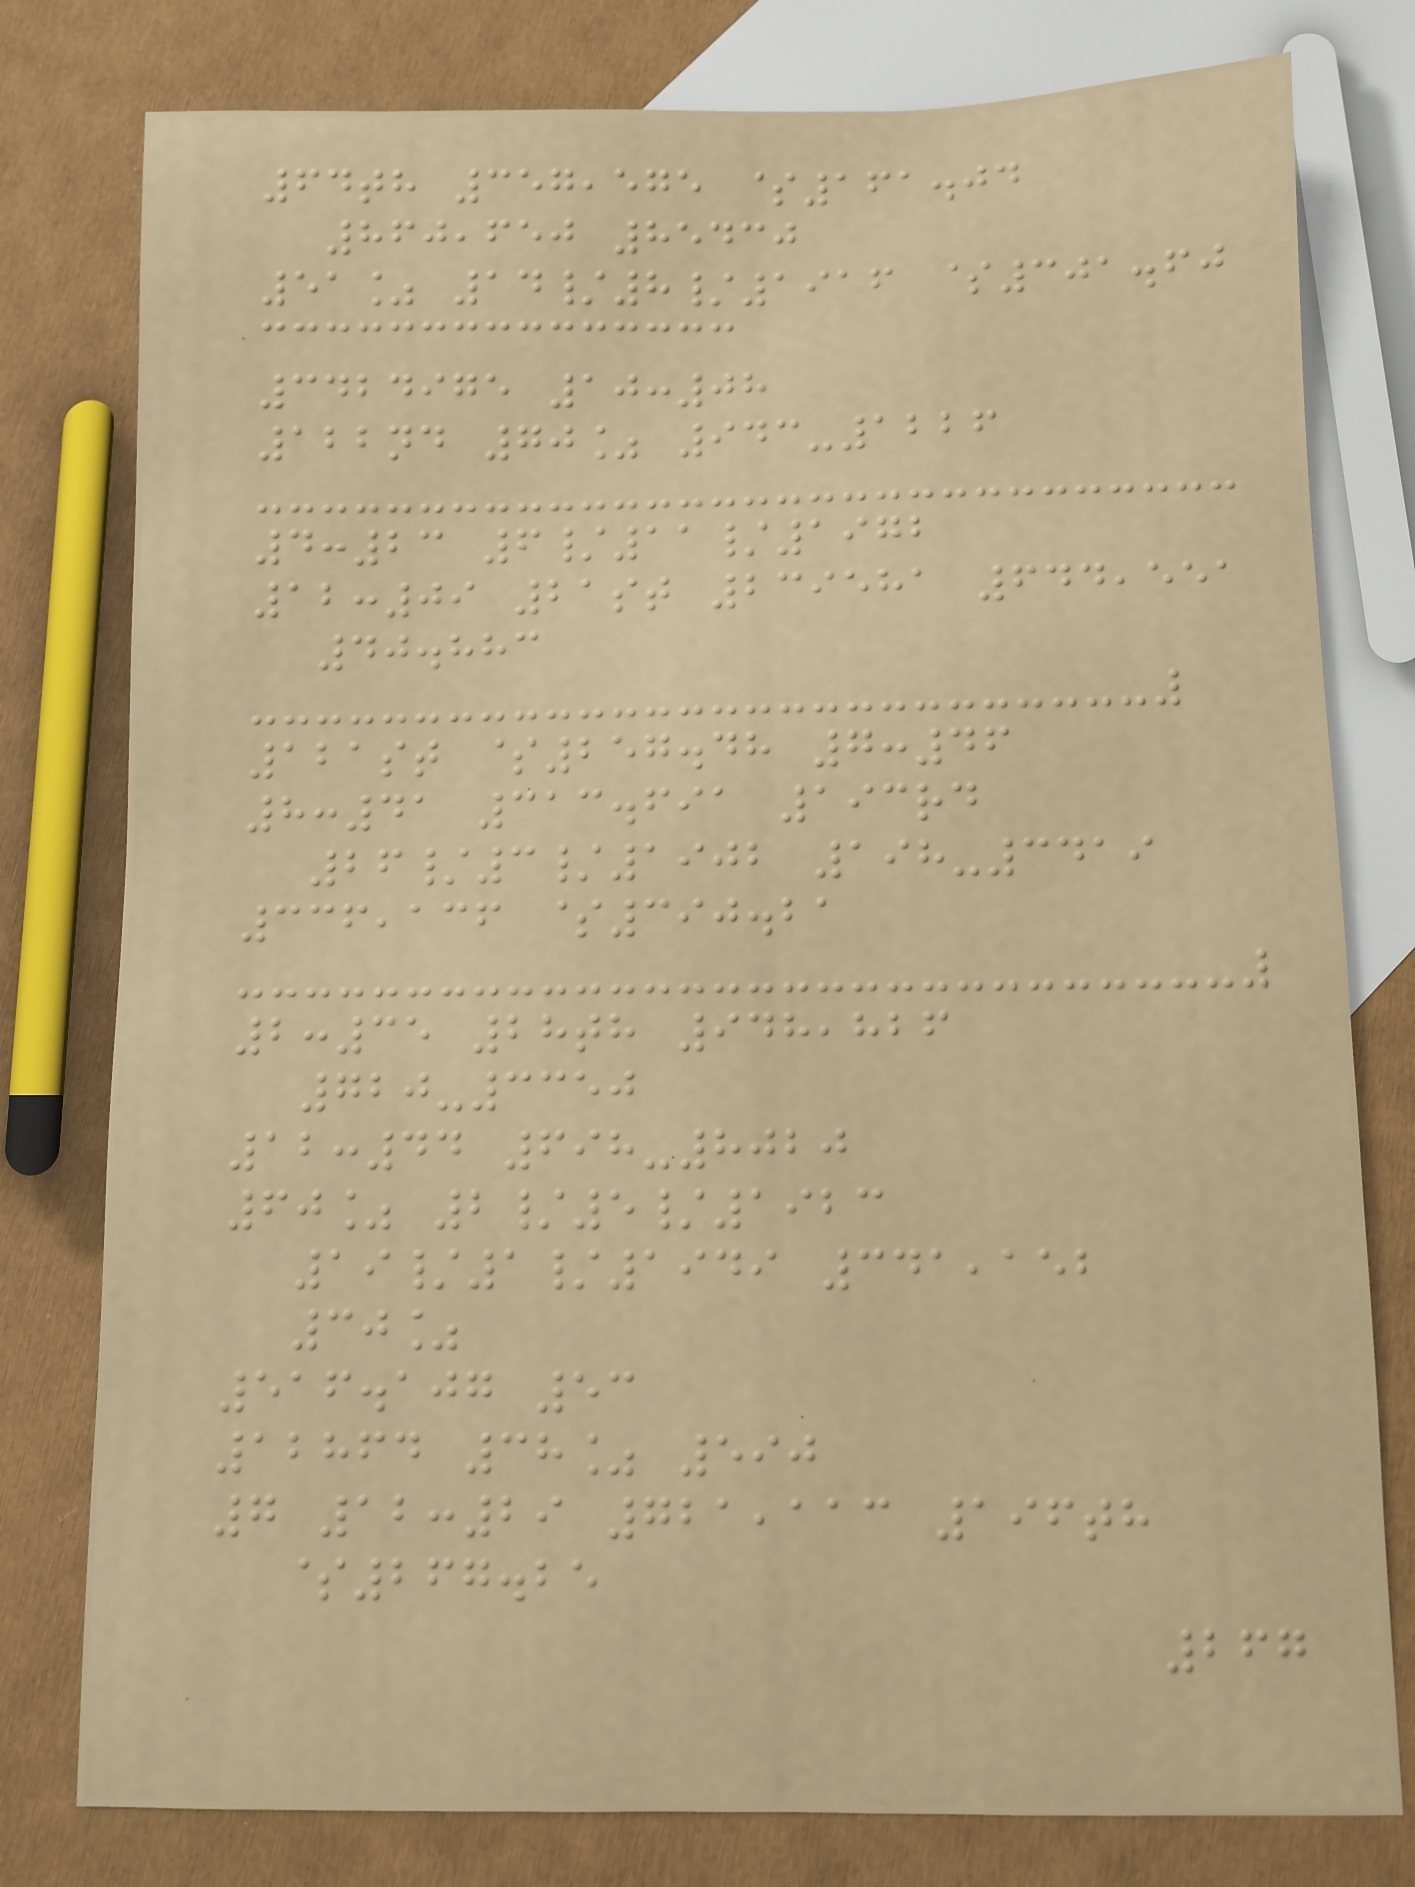64th 357,575 $161.04
860,650 85430
51% 14/8/1916 $301.60
3424975 10:08
122nd 70% 943-1226
4:23 6/11/1972
12:09 21st 239581 644,551
40.883
121st $257.48 7:46
8:41 313.691 193rd
26/3/1902 198-3419
336,136 $390.21
2:35 28th 948,826
720-3350
12:44 698-8020
60% 2/5/1923
19/1/1949 341,152
30%
516.107 53
12864 38% 590
7 12:29 721,113 196th
$267.25
267
